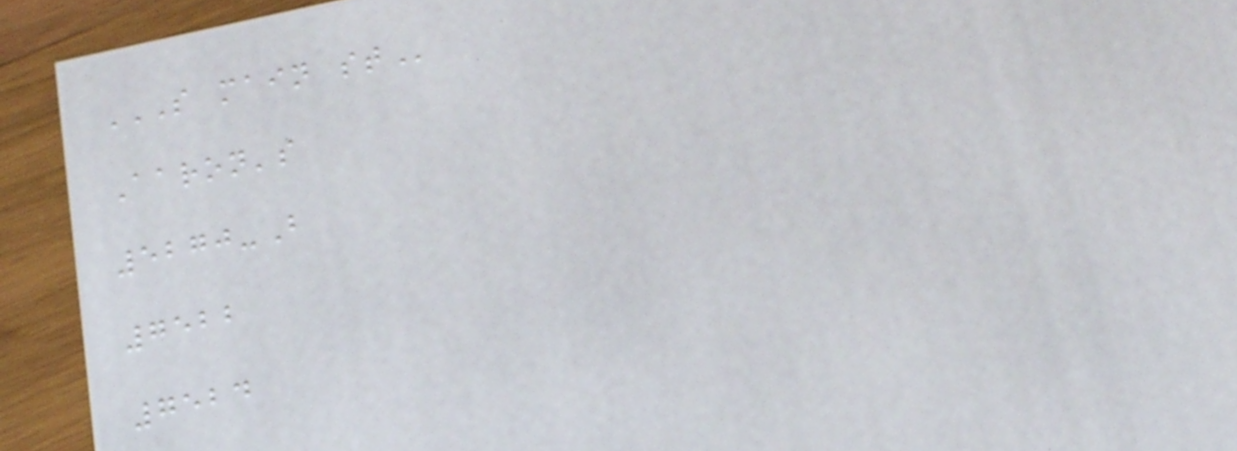S MAIN ST
Aaron's
5270-B
7522
7524
